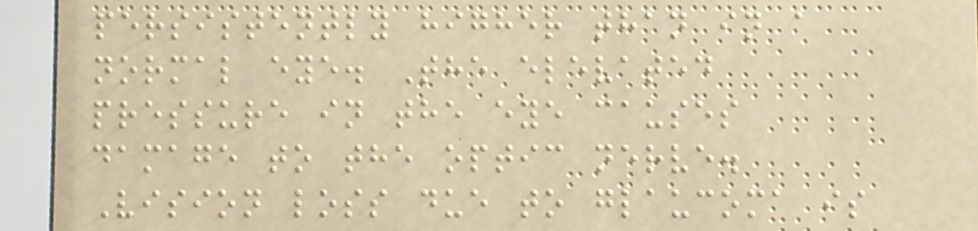persistently higher than in a
normal eye. The elevated
pressure in the eye causes
damage to the optic nerve.
Vision loss due to glaucoma is
